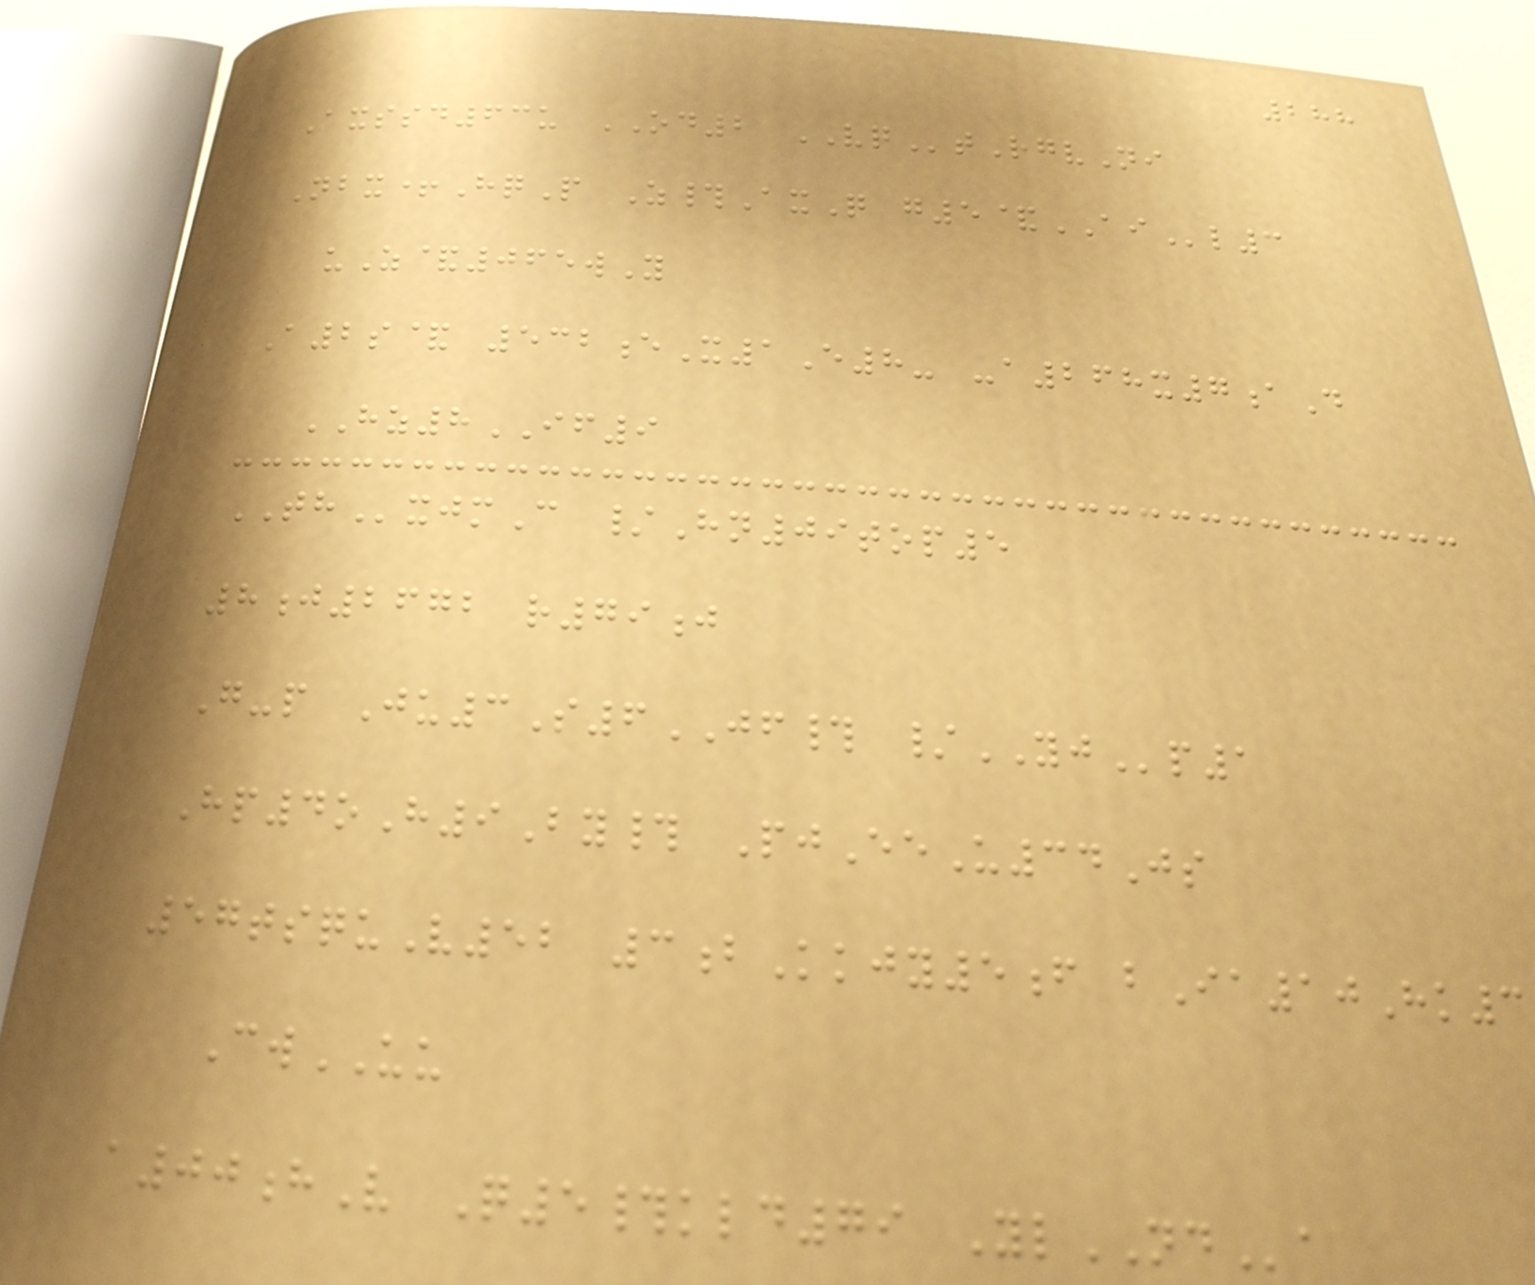288
Axssd63u OD2 VQtRgvNi
Nbx+HqP Z#AxQ g5&AIl3
uZ&065wY
A2s& 532eX1E8- -a268x7aD
HZ8IF9
THxjmC /Hn09top5
8j2672 r79j
G-p Ju3S6JF# /YJp1
Hp4oH9By# PjEeU34Js
57tsquV52 3bKkjy5f bIa10Hk3
CwUU
a00hV Q5#kld79 YlNDa
